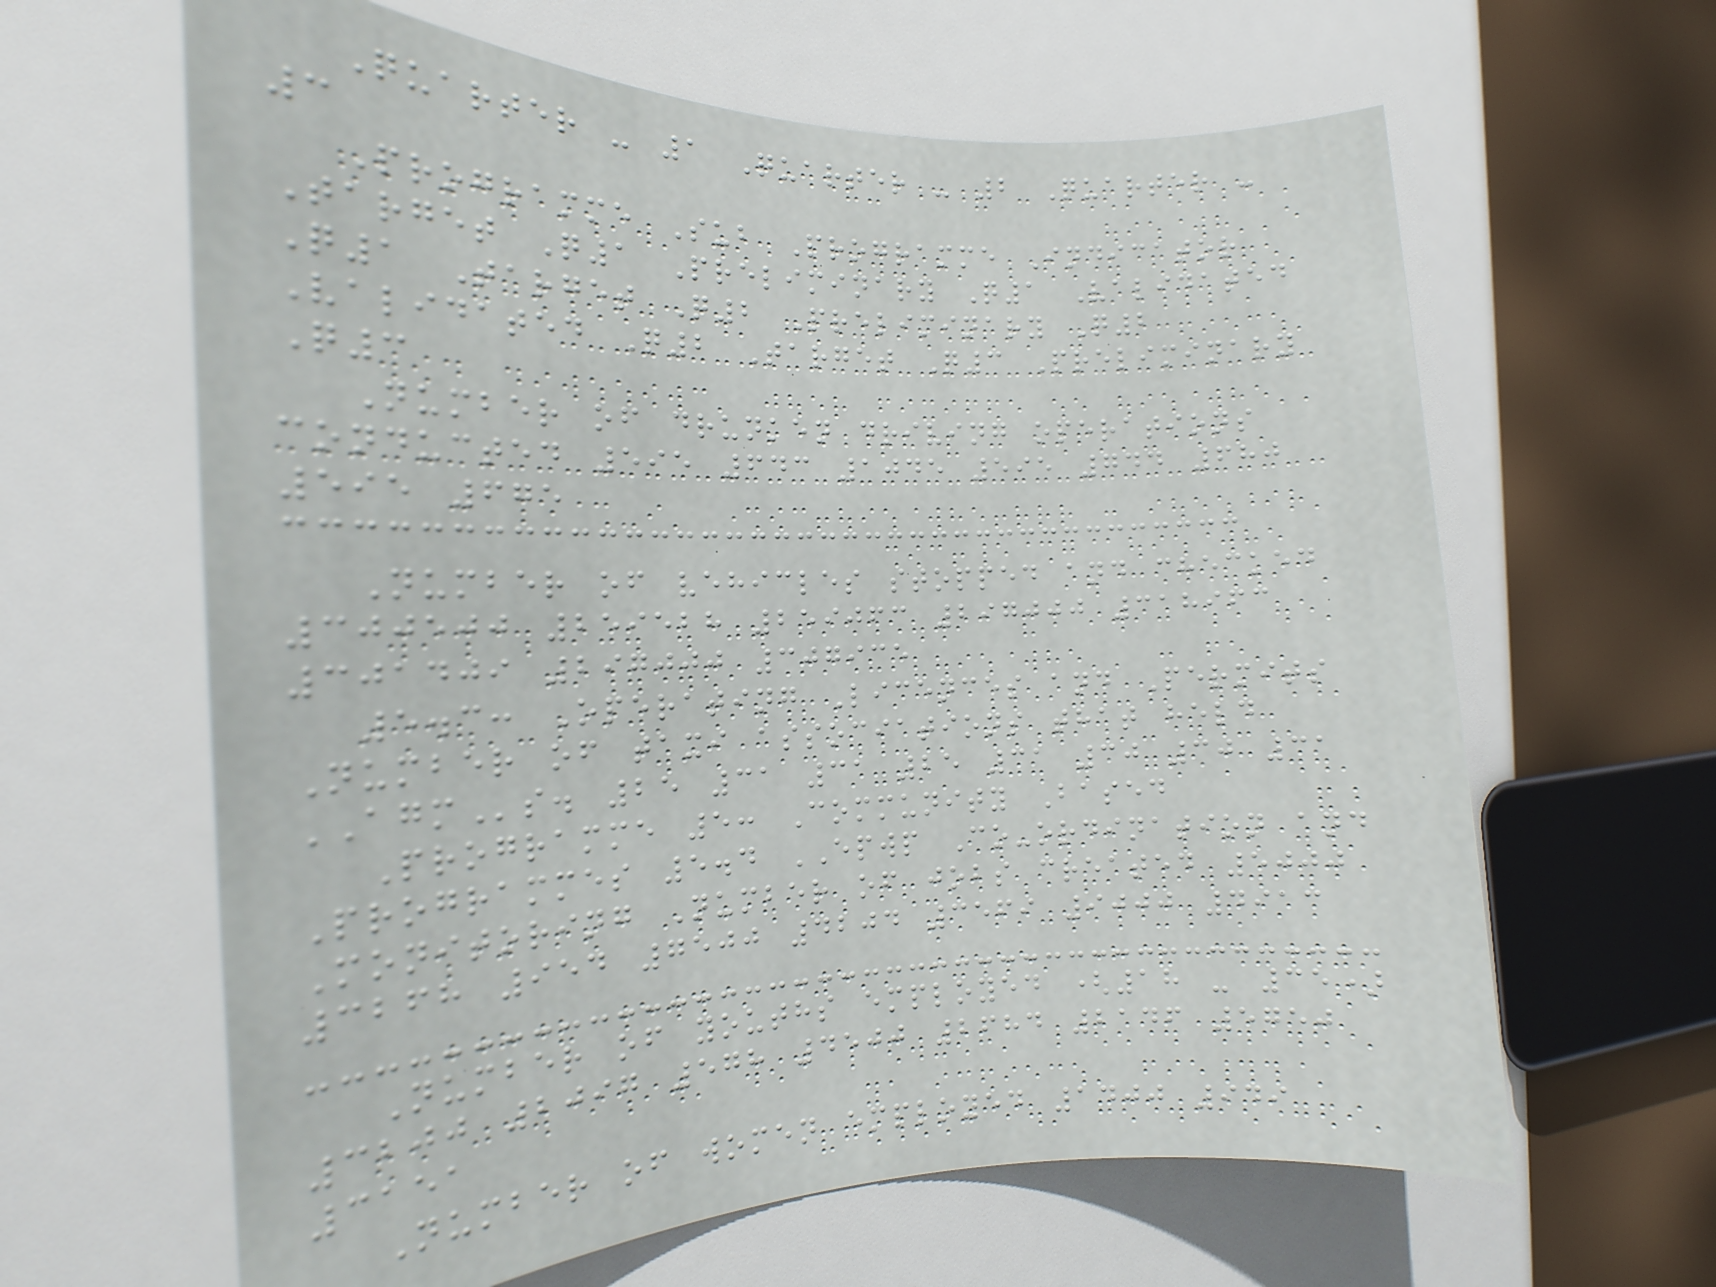Quarter - 1 Quarter - 2 Quarter -
3
Programme Sub Programme Indicator
Target Q1 Preliminary Q1 Validated
Q1 Target Q2 Preliminary Q2
Validated Q2 Target Q3 Preliminary
Q3
Number of drunken driving operations
conducted 595 643 1045 595 744 680
595 675
Number of vehicles stopped and checked
300500 259528 259063 297000 318963
301409 297000 307935
5.3: Operating Licences and Permits
Number of taxi associations that held
AGMs. 25 31 31 25 31 30 30 31
Programme 5: Community Based
Programmes 5.4 EPWP Co-ordination and
Monitoring Number of jobs created 5000
3268 954 7500 4204 3569 9000 4913
Number of youths employed (18 - 35)
3200 2097 578 4500 2684 2146 5750
3151
Number of women employed 1400 949
